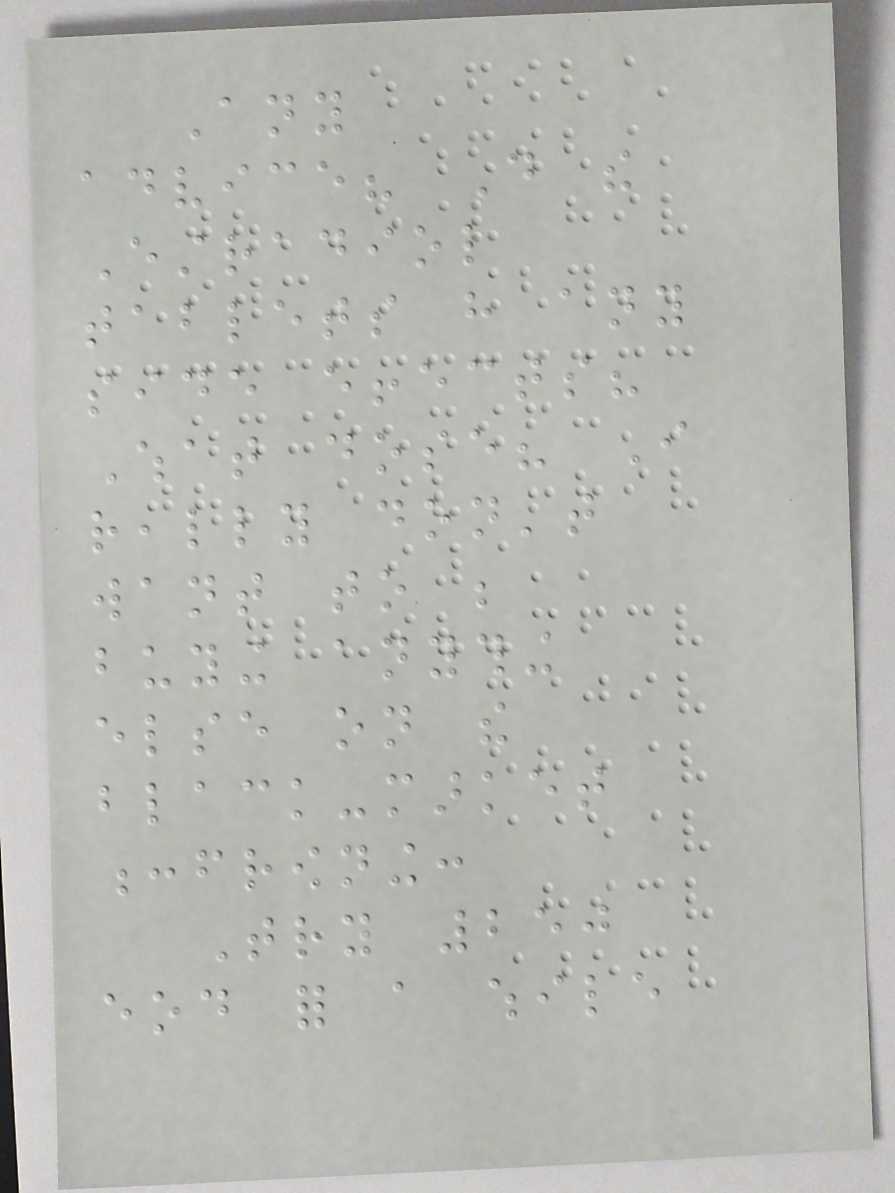Any
advice? Do the
Estradiol
tablets have any
side effects?
What dose? I
really don't
want to be
buying anything
else on the
black-market
:frowning:
Try 250
eod for a while
